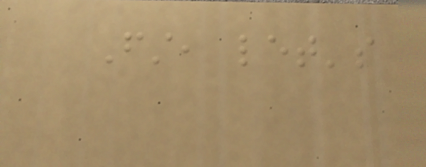First, let's
